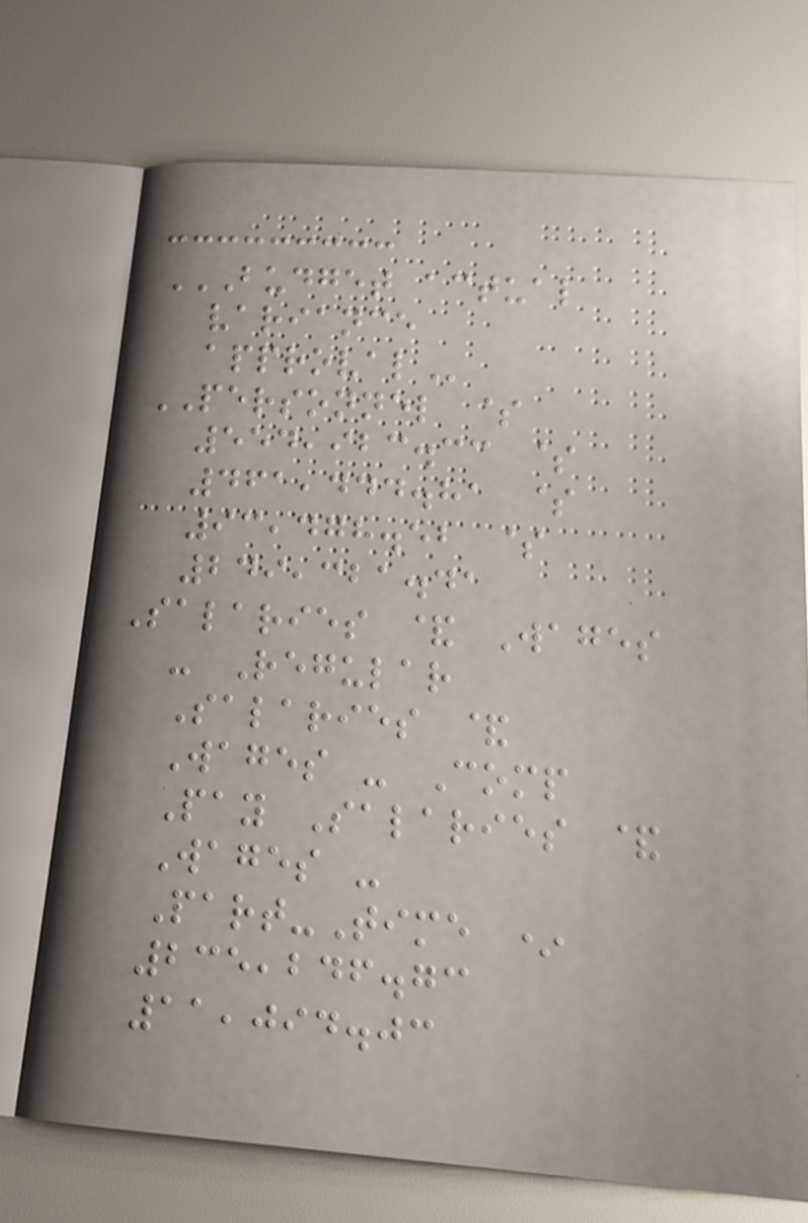BUDGET ACTUAL
VARIANCE
APPROVAL
PERSONNEL $
554,923.33 $
461,444.81 $
93,478.52 $
249,321.41
Salaries & Wages
- Regular
Salaries &
Wages - Comp
Pay Salaries &
Wages -
Part-Time *
235,246.73
11,094.03
